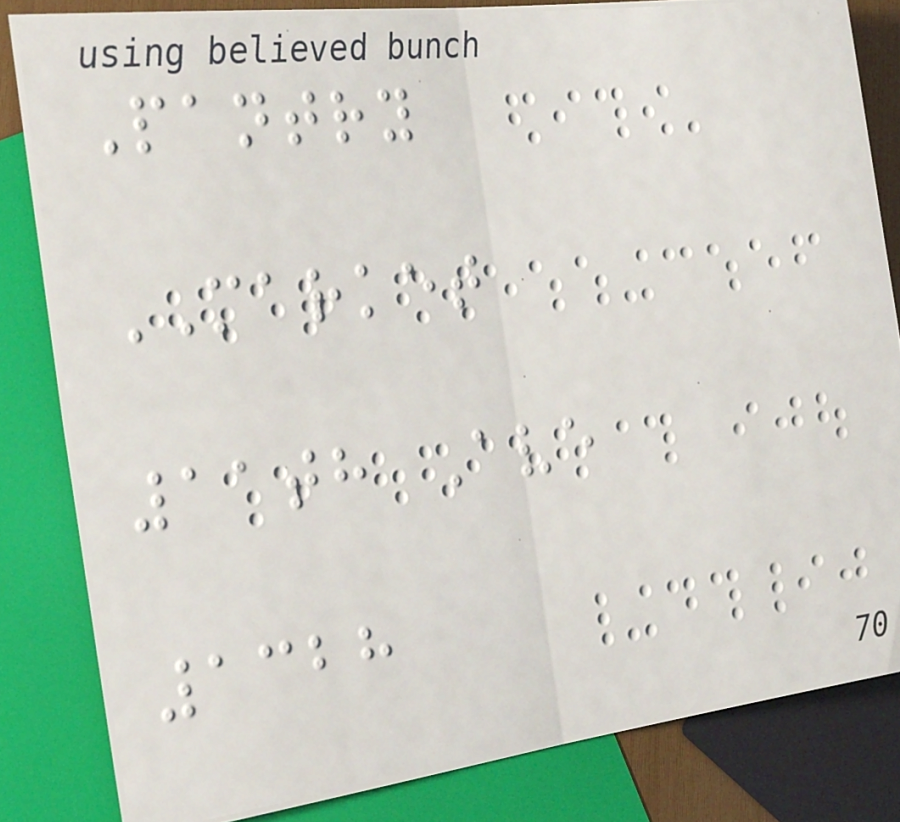Pantry
MARKET
11th Ave
1328
